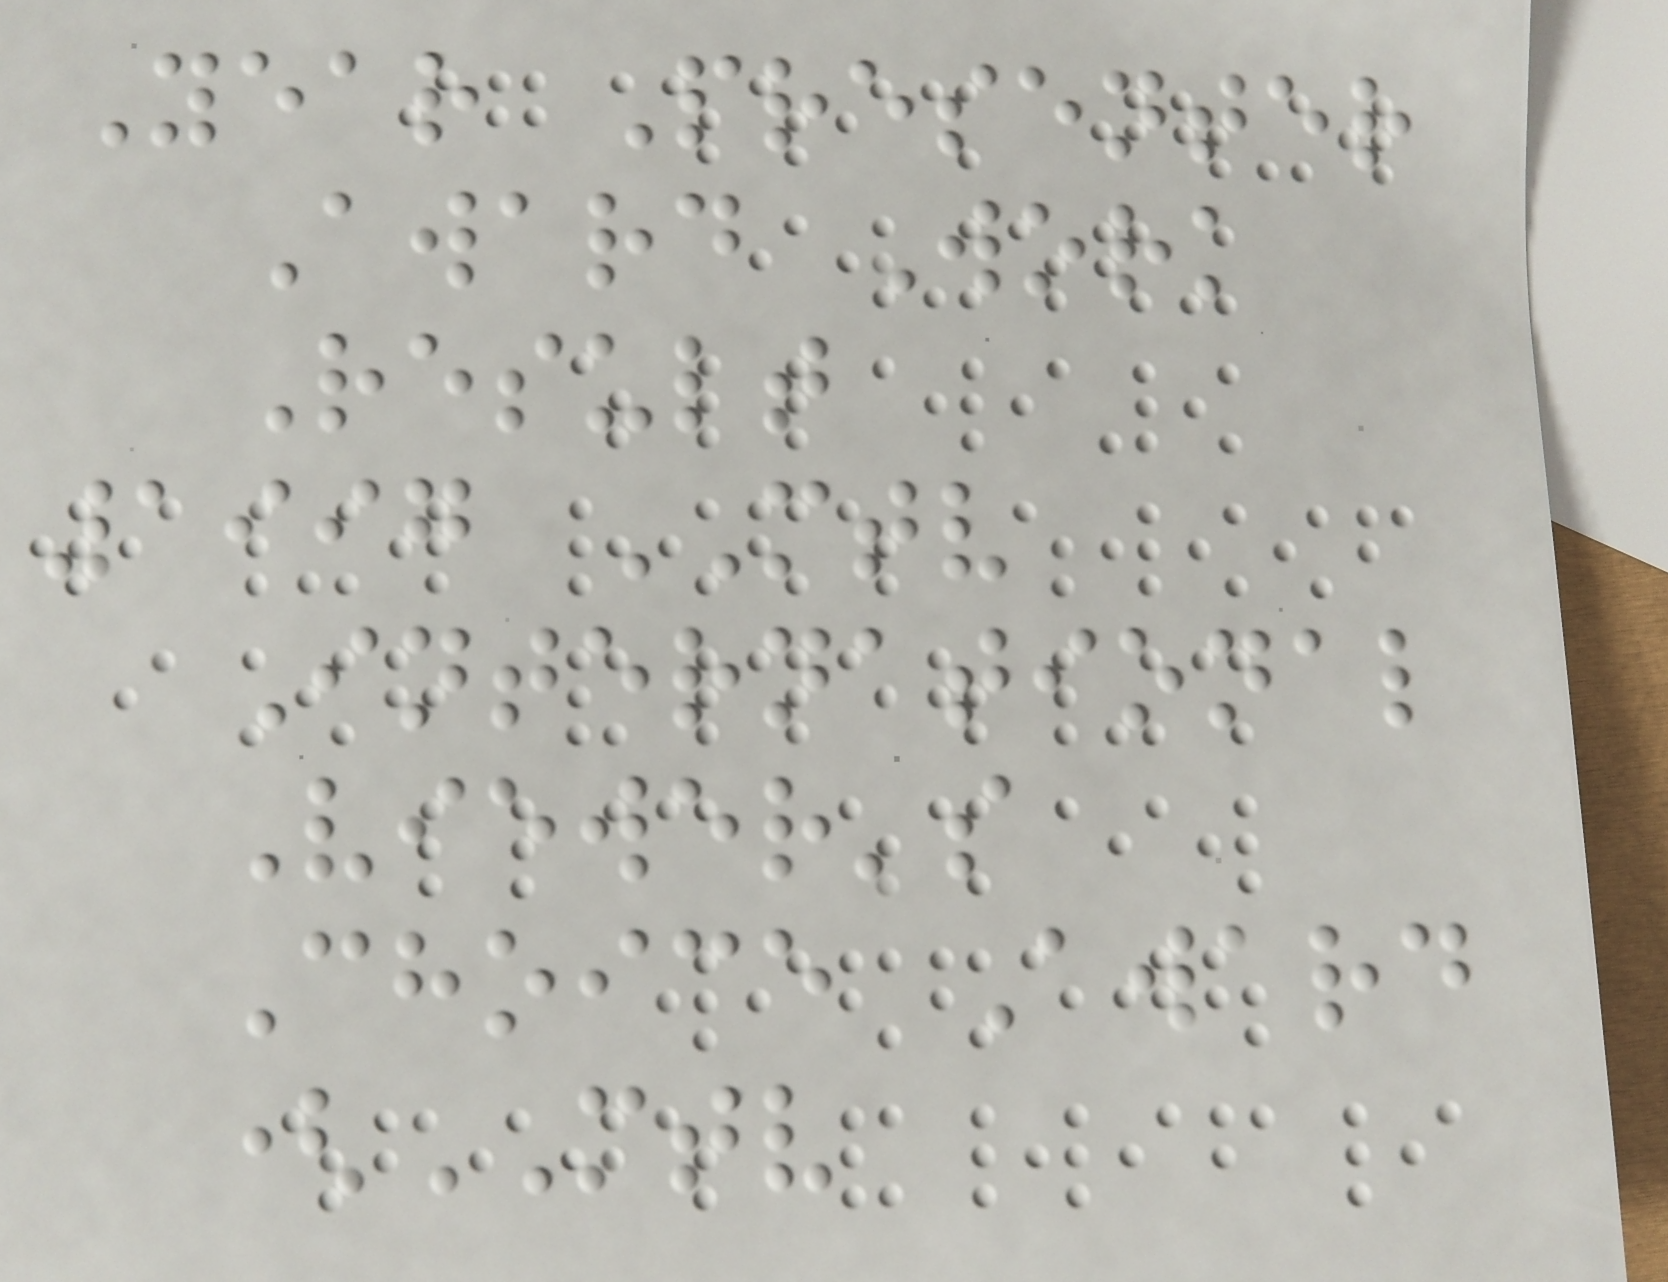Year Presenter
Award Work
Result
1997 MTV
International
Viewer's
Choice Award
(MTV
